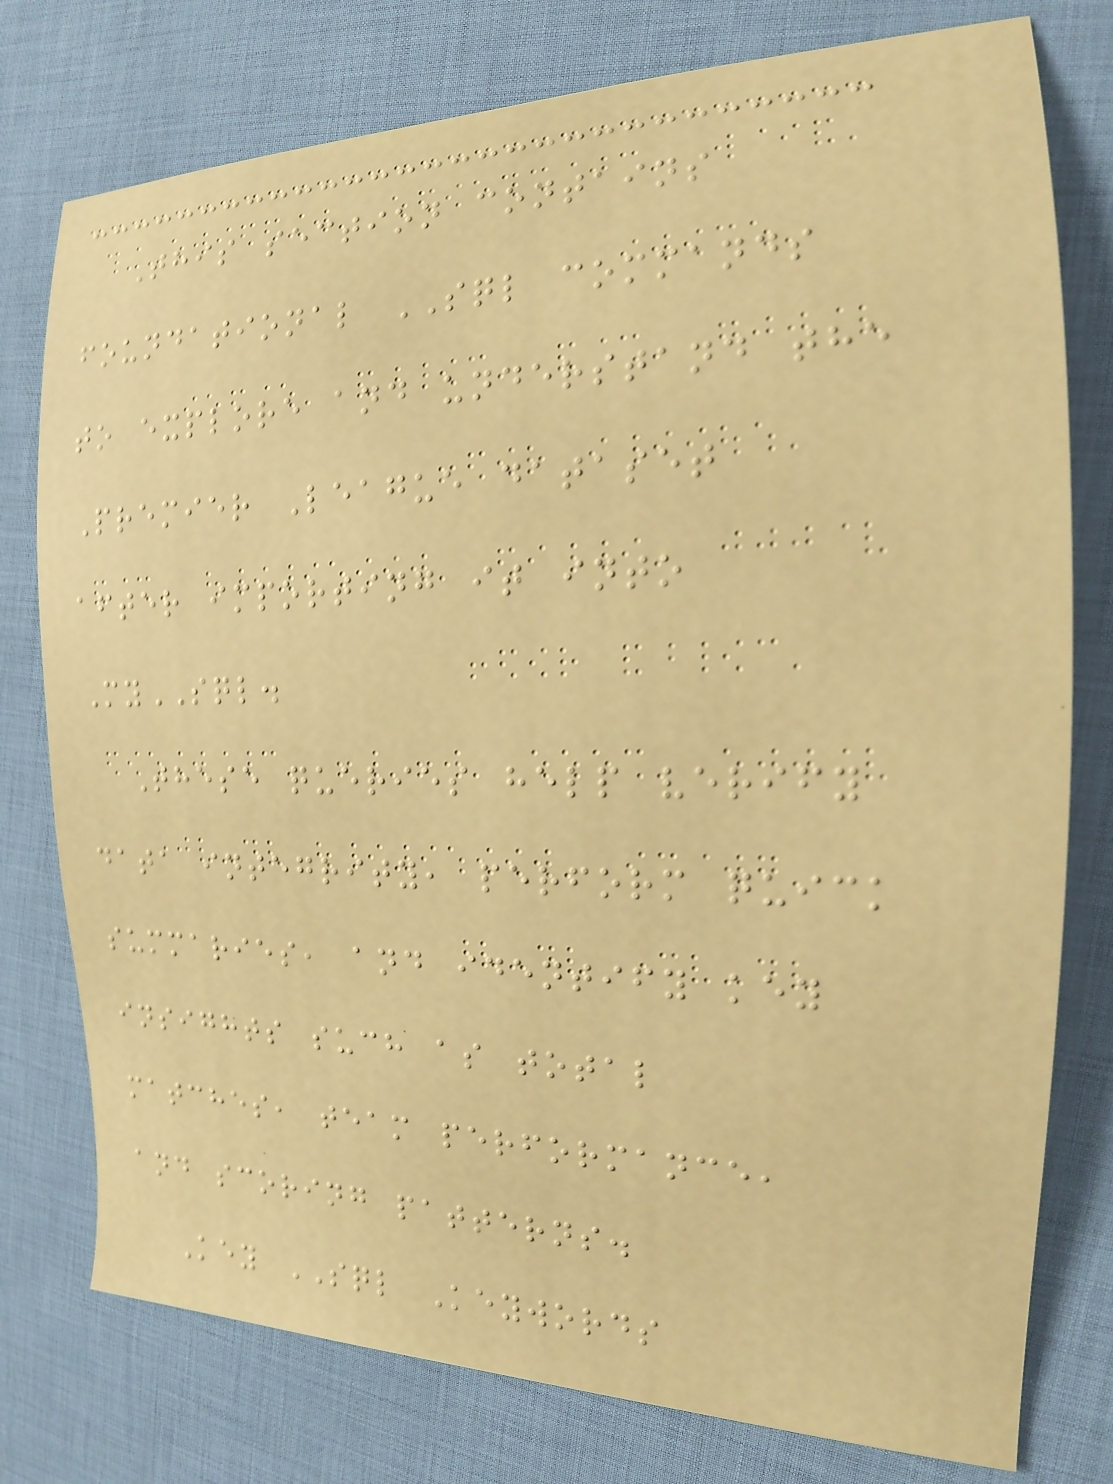This section contains
foundational SQL commands
to explore and understand the
Premier League dataset
after importing it into
MySQL.
These queries help verify
data integrity, perform quick
summaries, and identify key
insights such as total
matches, team performance,
and scoring patterns.
Key SQL Keywords
